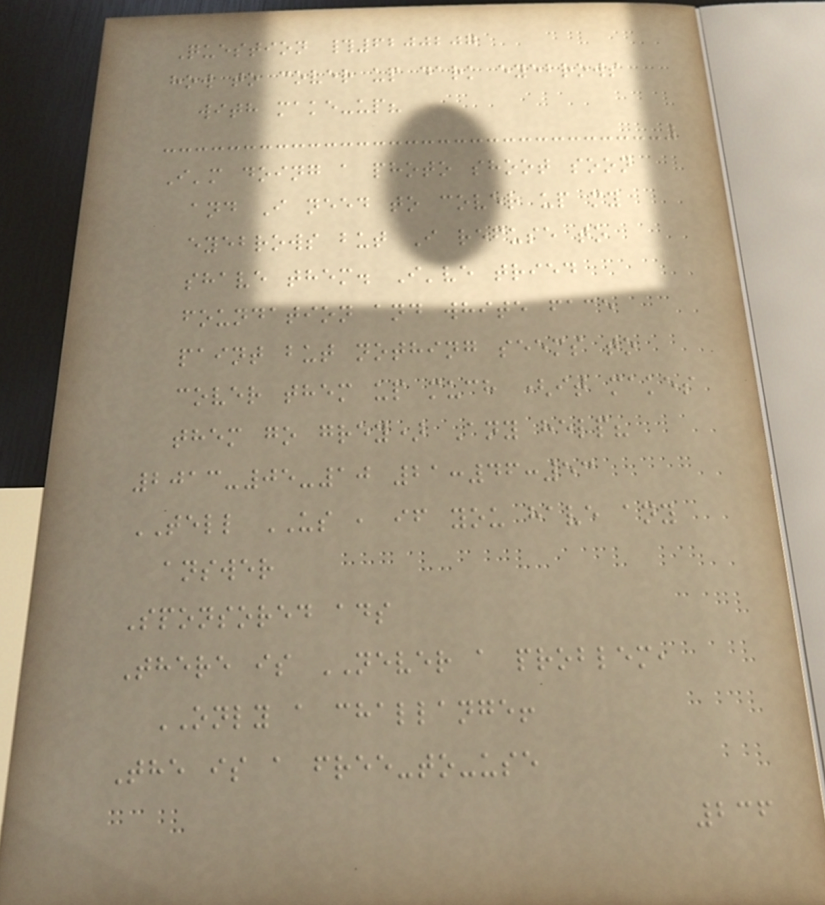Question #6200207
how to cover up dark eyebrows
with make-up?
I'm doing a photo shoot soon
and I need to cover up my
eyebrows but I refuse to
shave them. I've tried
foundation and white face
paint but nothing seems to
cover them up much (it makes
them go grey) Any help?
2013-05-10 21:46:53
TELL US , if you have any
answer
Sponsored ads
There is NEVER a problem,
ONLY a challange!
The is a free-to-use
236
